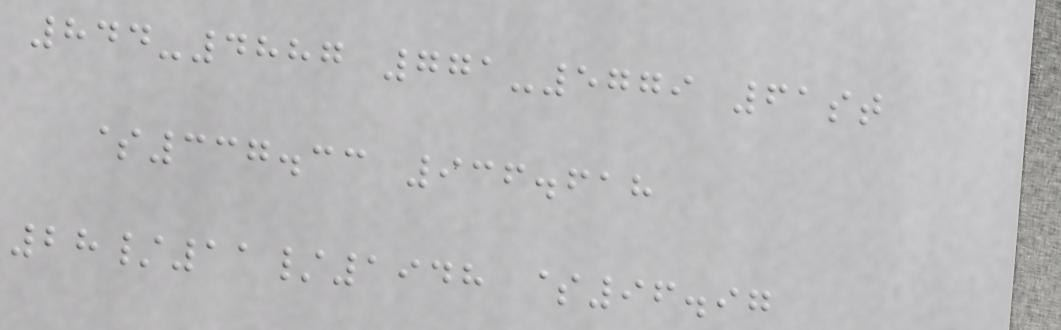844-4887 771-5779 61st
$337.33 936.618
28/11/1948 $96.97
